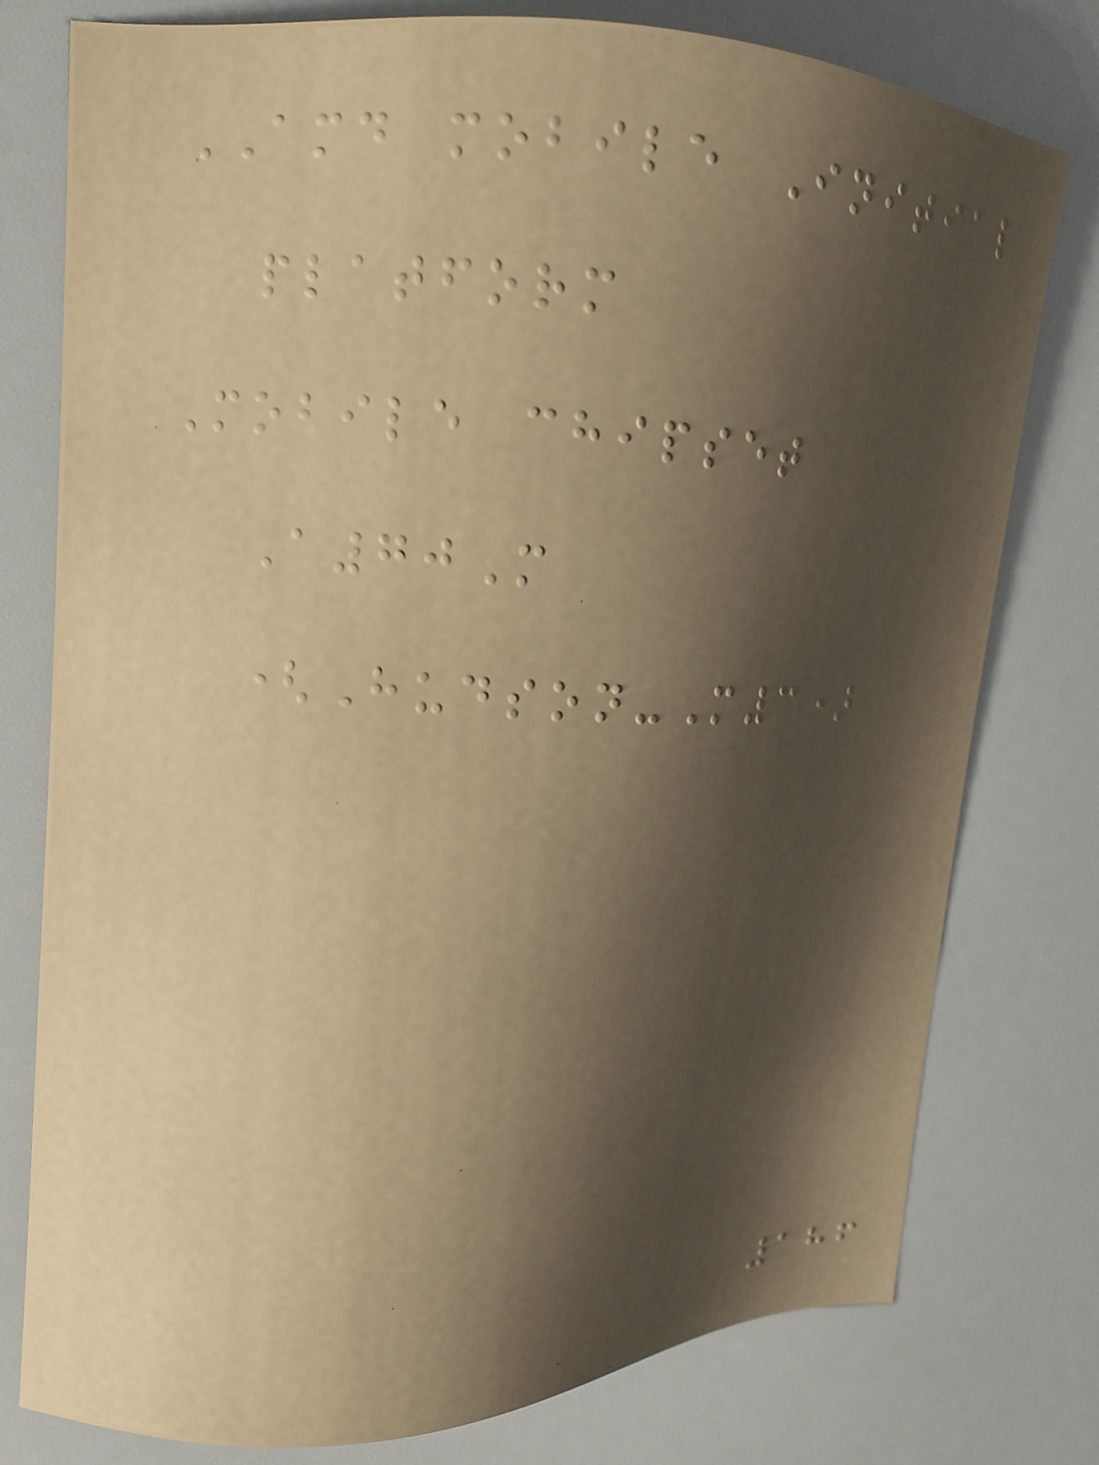AMD mobile Initial
platform
Mobile chipset
A70M
(Hudson-M3)
186
